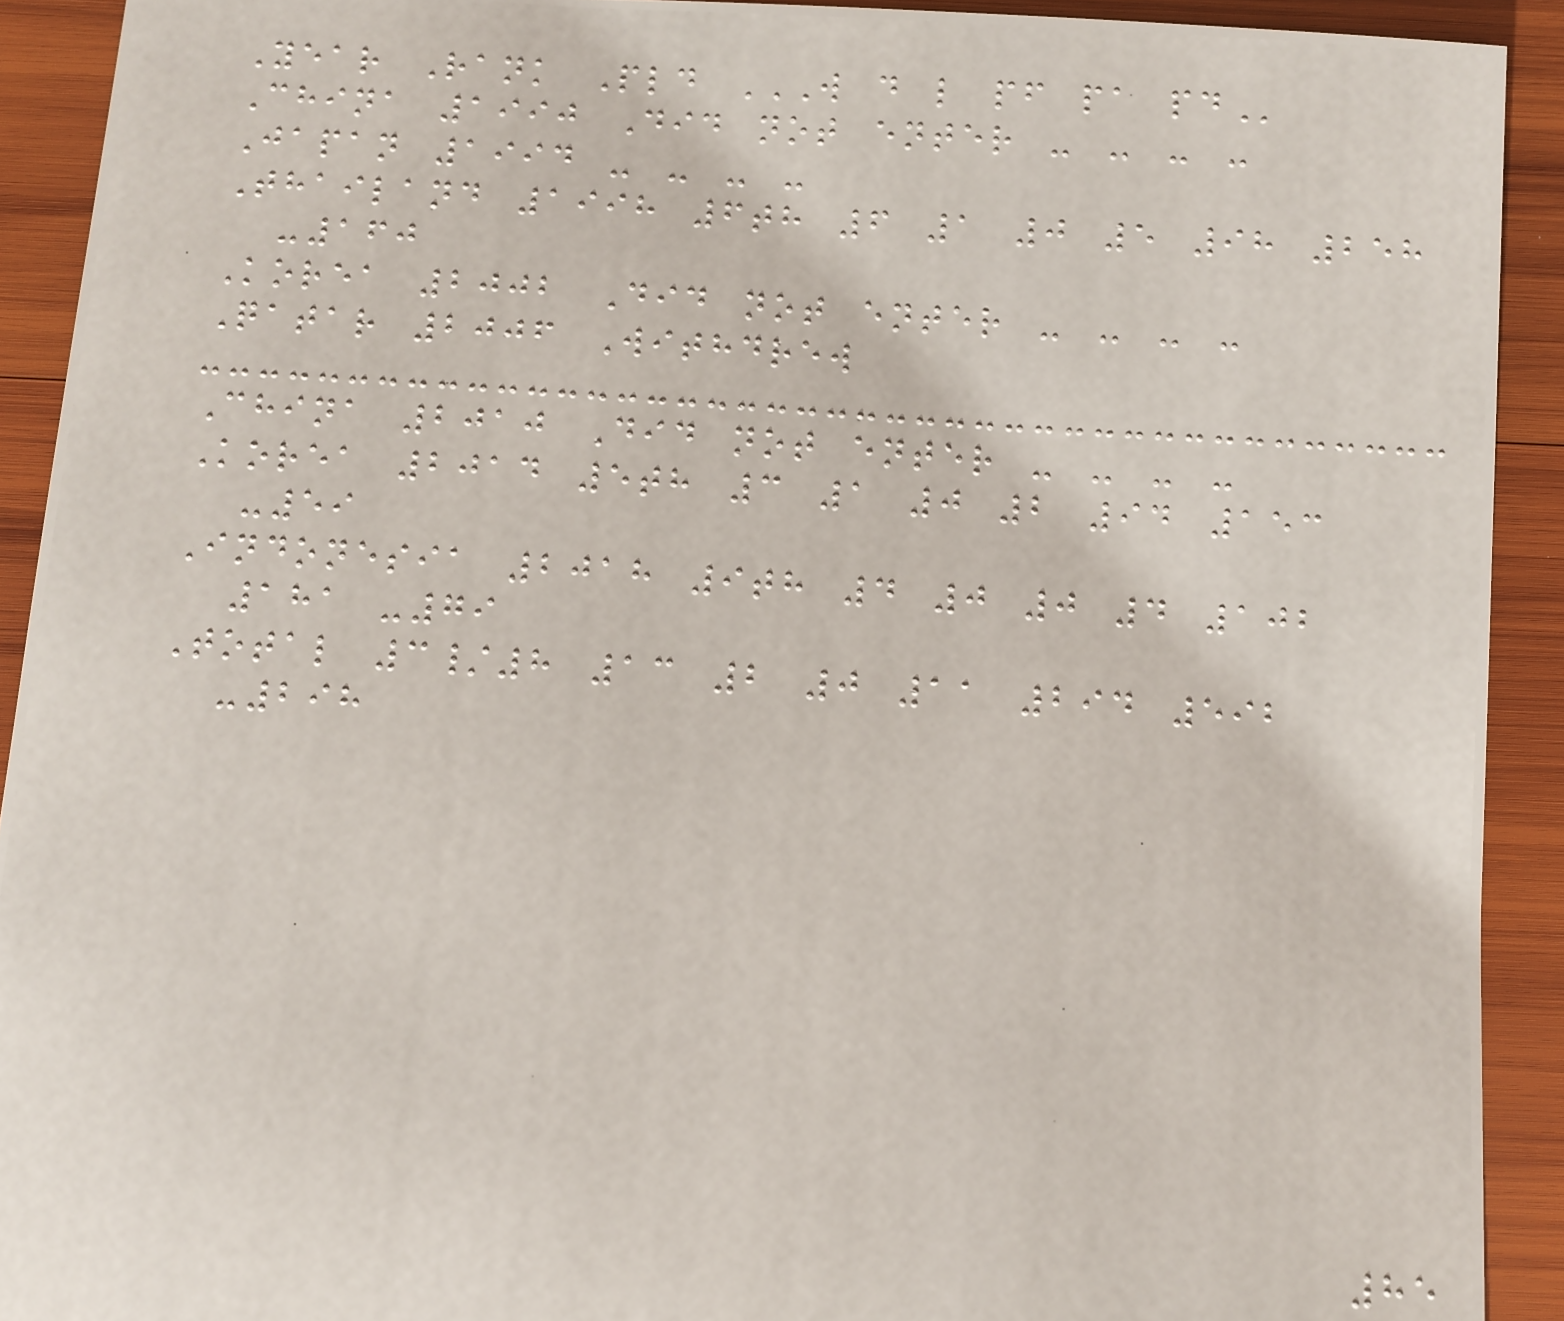Year Rank Pld W D L PF PA PD
China 1990 Did not enter - - - -
Japan 1994 - - - -
Thailand 1998 6th 6 1 0 5 98 258
-160
Korea 2002 Did not enter - - - -
Qatar 2006 Withdrew
China 2010 Did not enter - - - -
Korea 2014 5th 3 1 0 2 94 153
-59
Indonesia 2018 9th 4 0 0 4 102
181 -79
Total 3/8 13 2 0 11 294 592
-298
85
